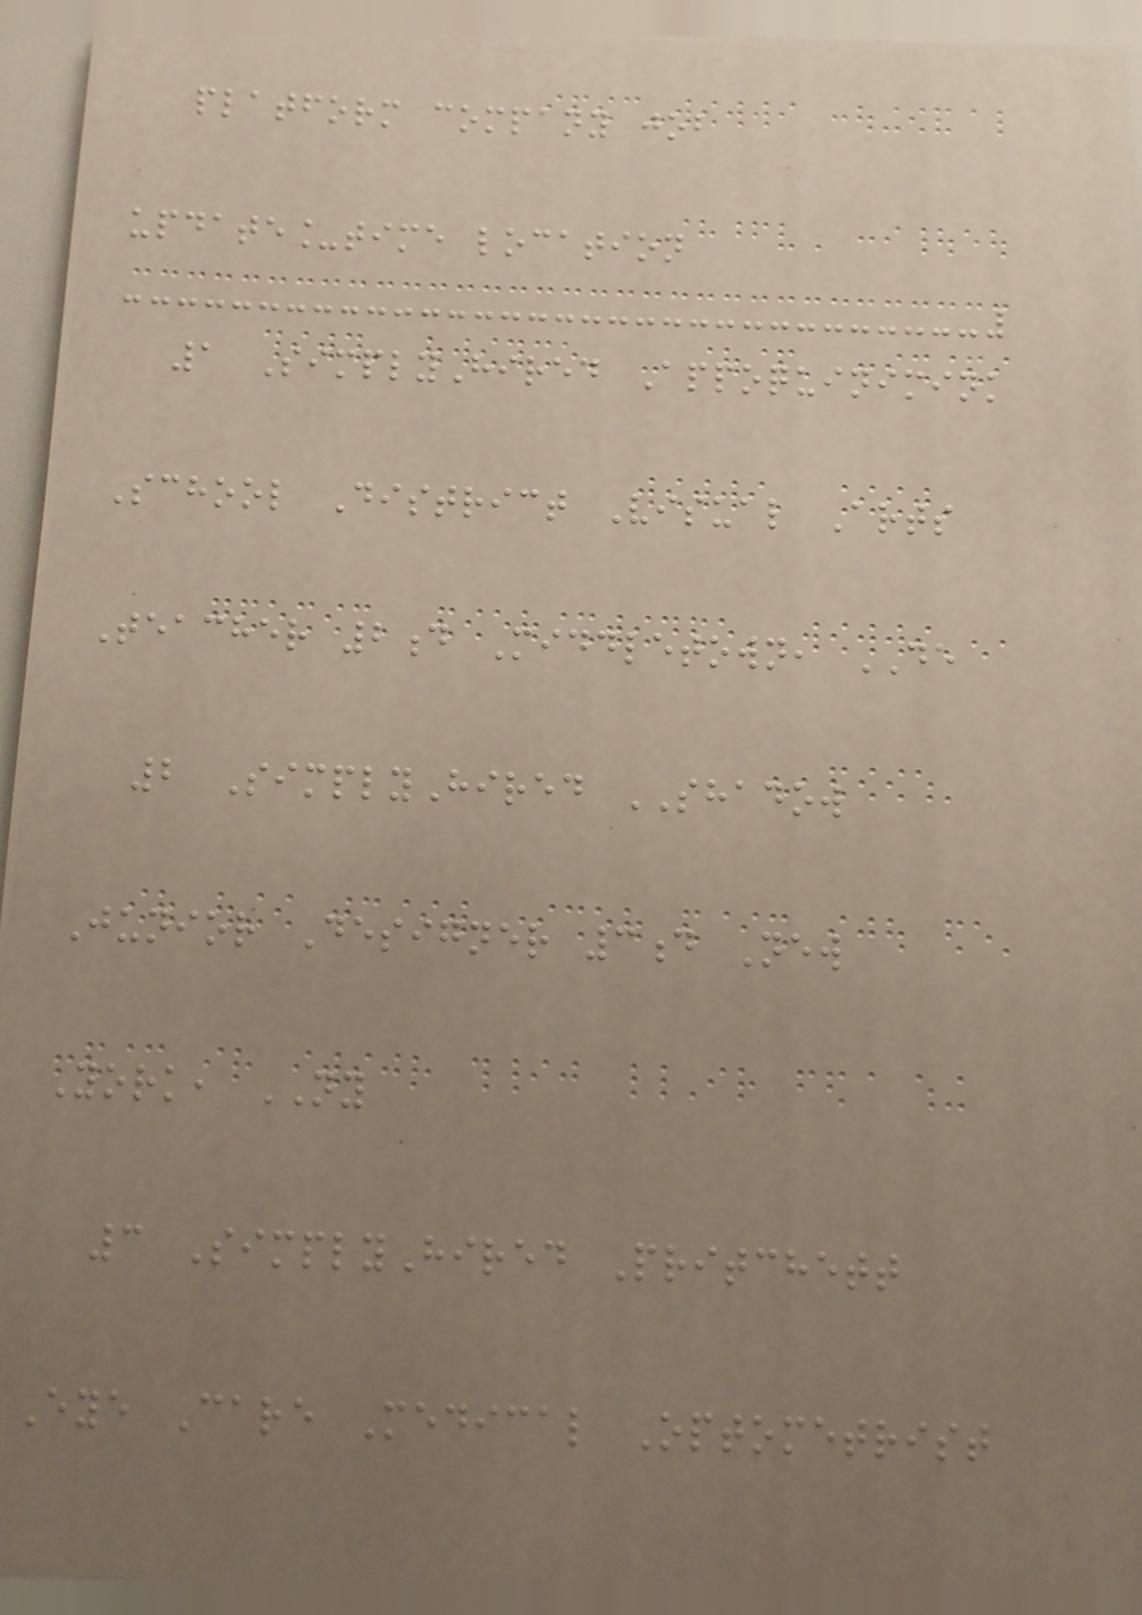platform company job
update_time location
1 SimplyHired Appoquinimink
School District Visual Arts
Teacher 2d Middletown, DE
2 SimplyHired SHADOW
Junior Designer 3d New
York, NY
3 SimplyHired Pritchett
Eye Care Medical Optometrist
